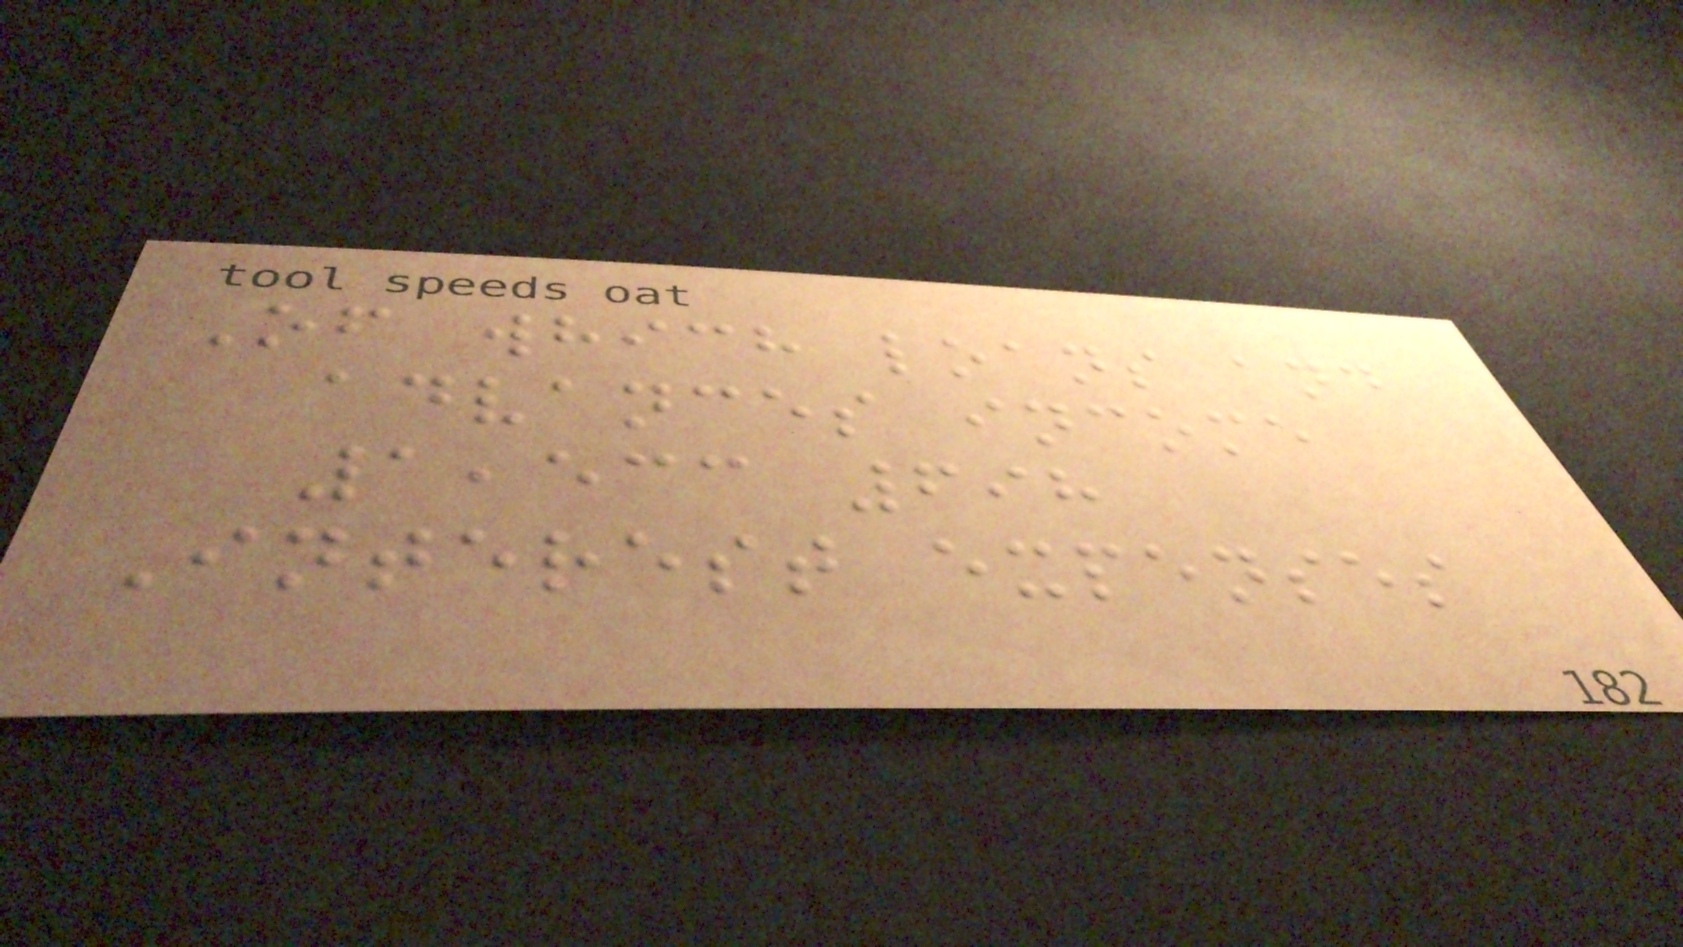Of which loans and
advances income
1,533 698
Interest expenses
